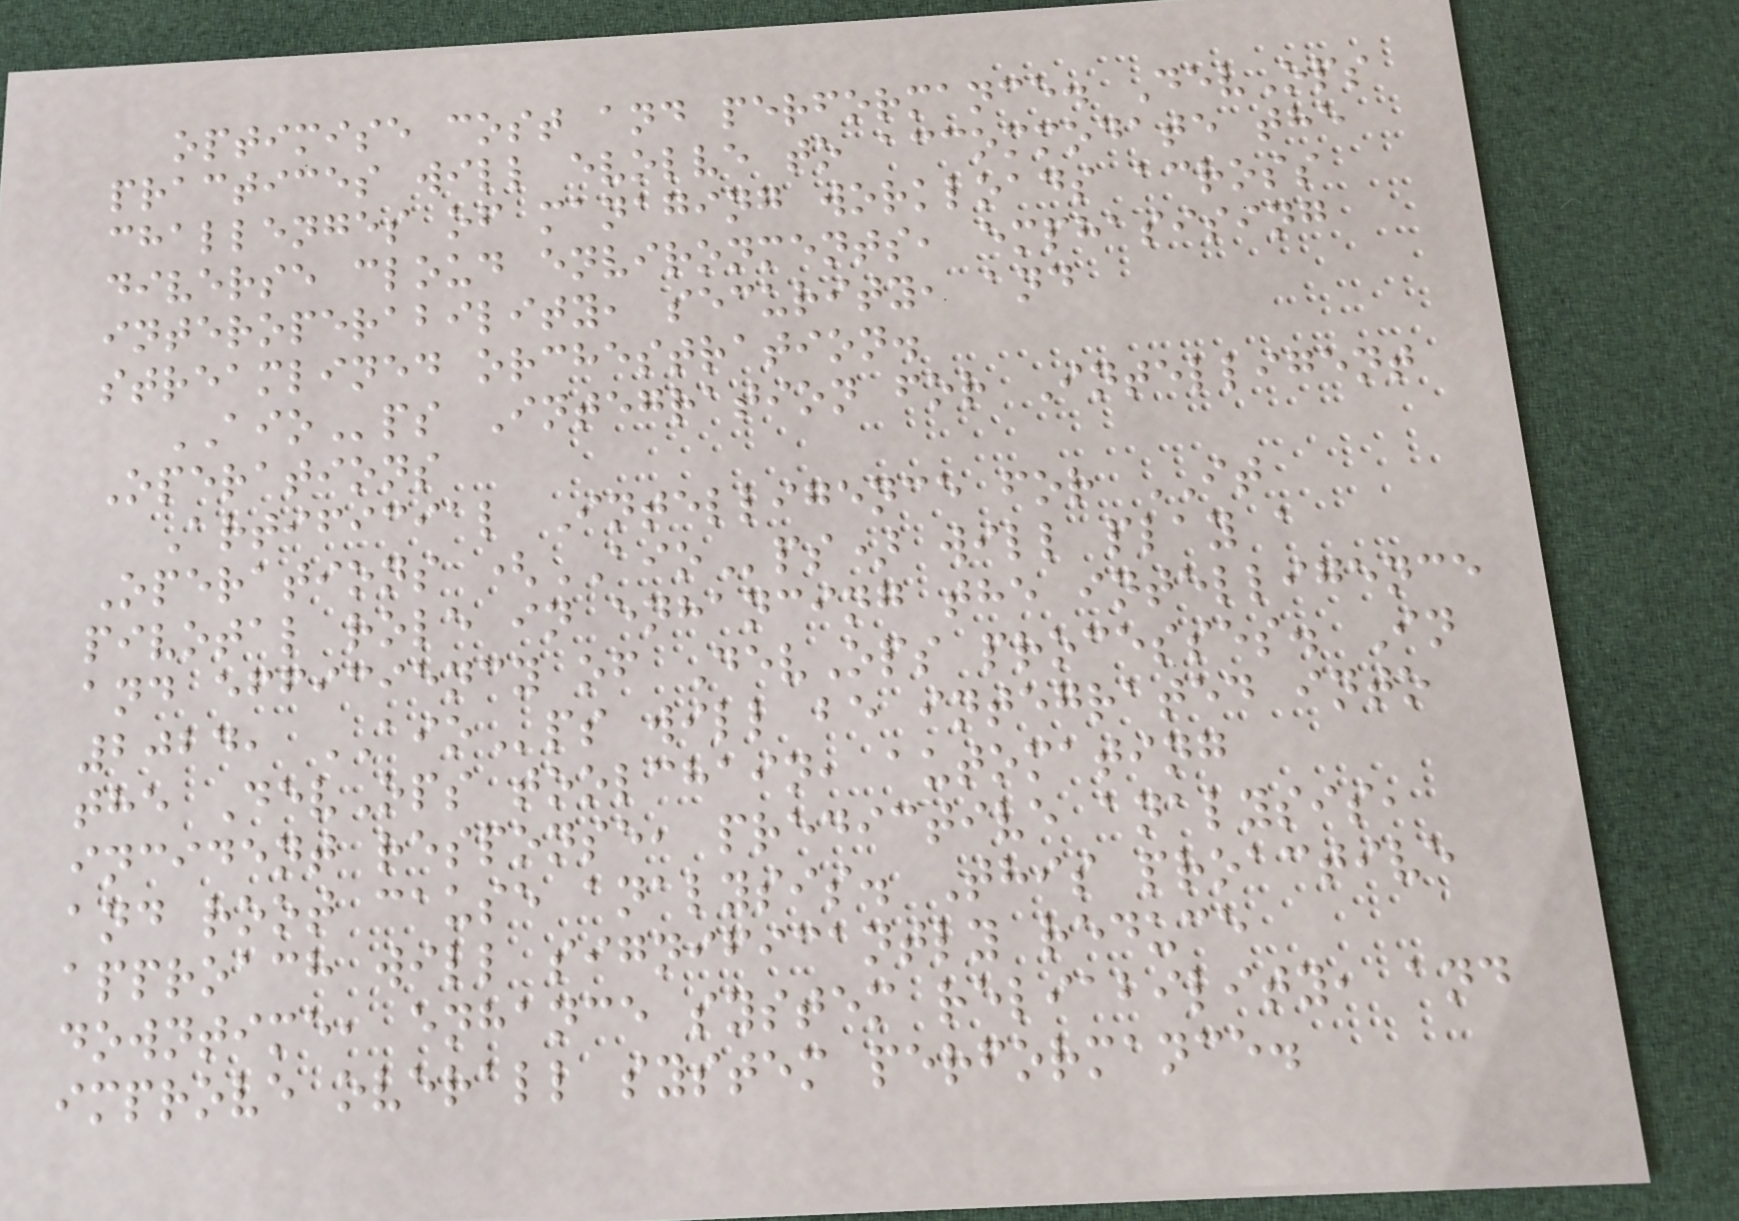optimise cost and performance. DevOps
practices will evolve to accommodate the
challenges of managing workloads across
diverse cloud environments, emphasising
interoperability, security, and
streamlined orchestration.
AIOps Integration for Intelligent
Operations
Artificial Intelligence for IT
Operations (AIOps) will play a
pivotal role in enhancing the intelligence
and efficiency of DevOps processes. In
2024, AIOps will be integrated into
the DevOps toolchain, automating
incident response, predictive analysis,
and root cause analysis. This proactive
approach will significantly reduce
downtime, enhance system reliability, and
improve overall system performance.
